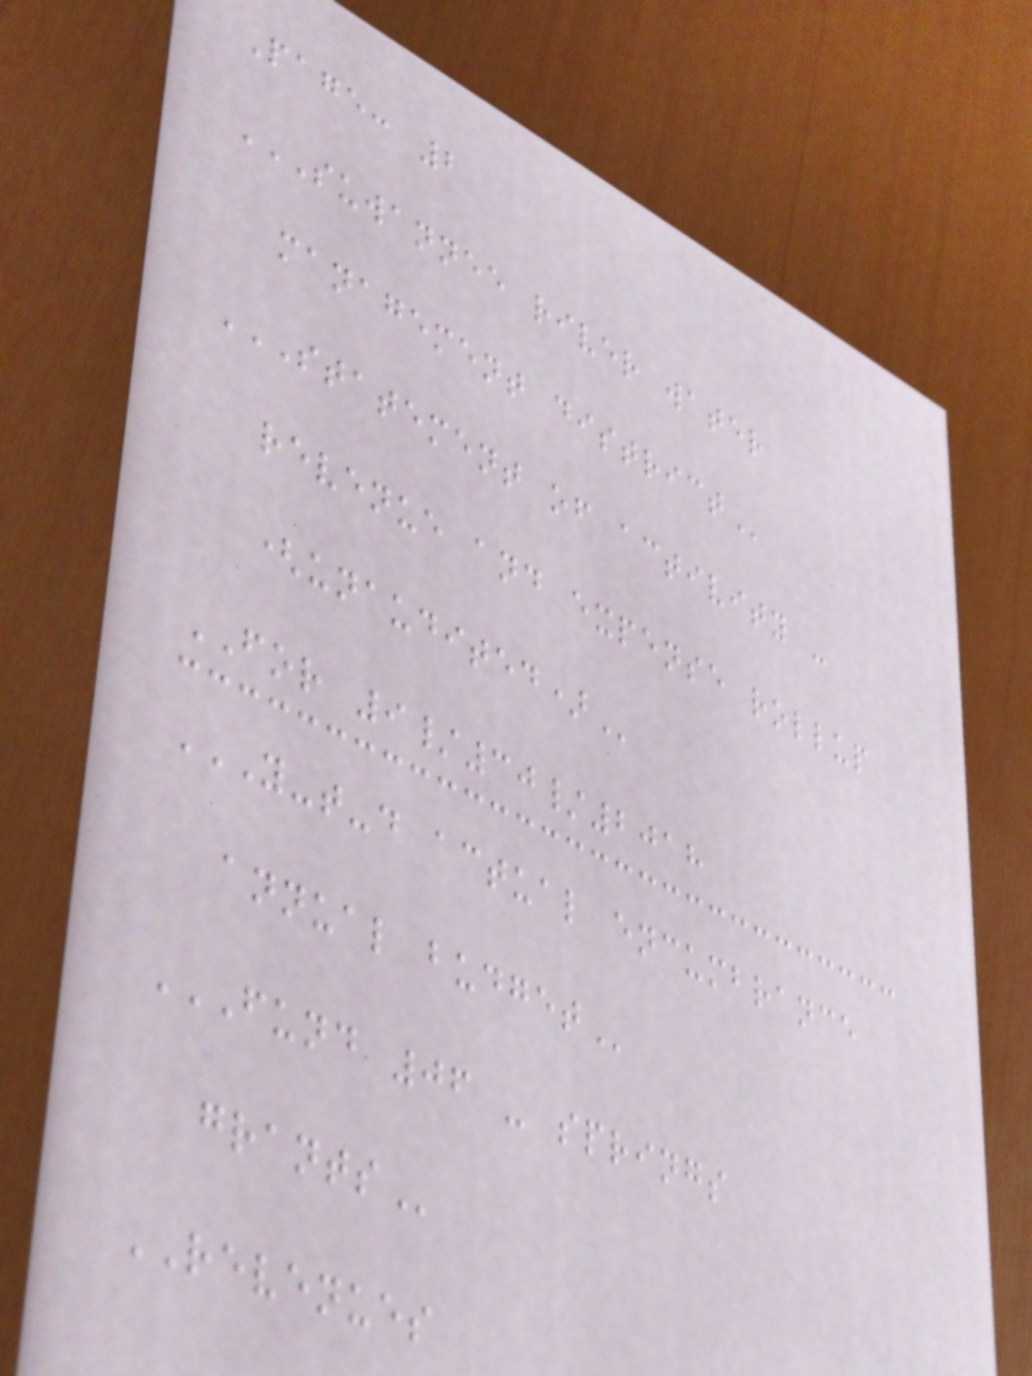Page: 2
SUWANNEE RIVER WATER
MANAGEMENT DISTRICT
STATEMENT OF ACTIVITY -
REVENUE AND EXPENSE ROLLUP
(UNAUDITED)
FOR 9/30/2018
Y-T-D ACTUAL ENCUMBRANCE
ANNUAL BUDGET
FUND 06 - SPRINGS
GRANTS
REVENUES
